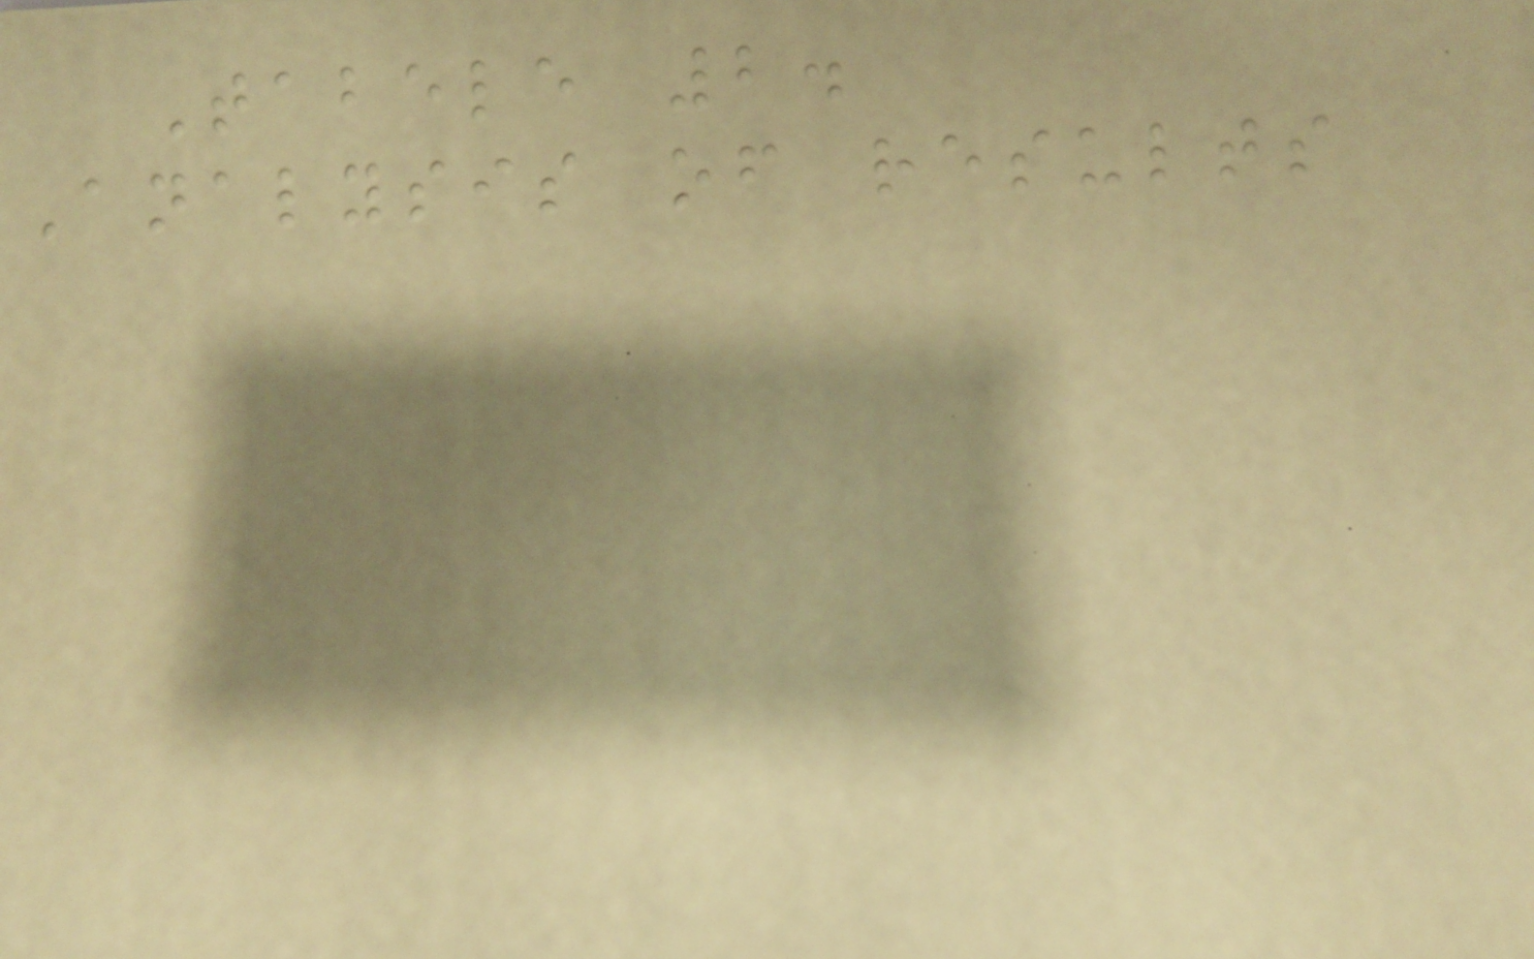Tabele 2.
Analysis of results
